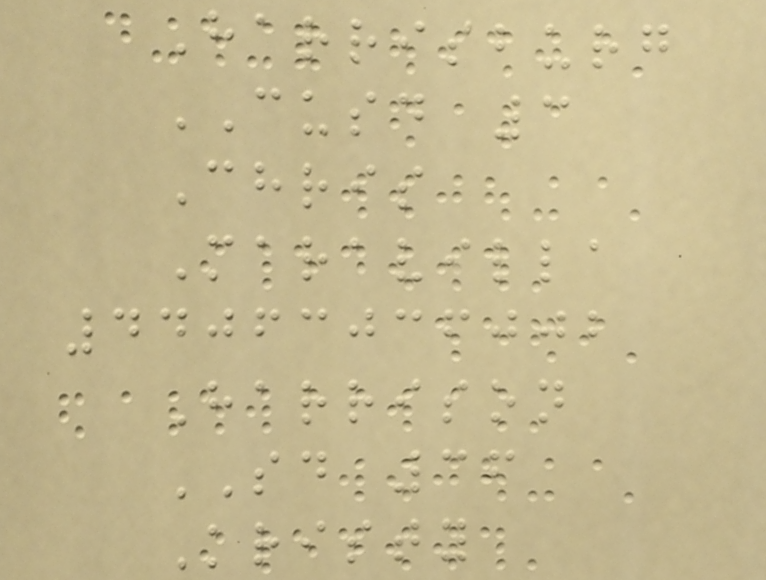Harrisburg
CUSD 3
Chris
Maravilla
44063036002
Harrison
SD 36
Kristy
